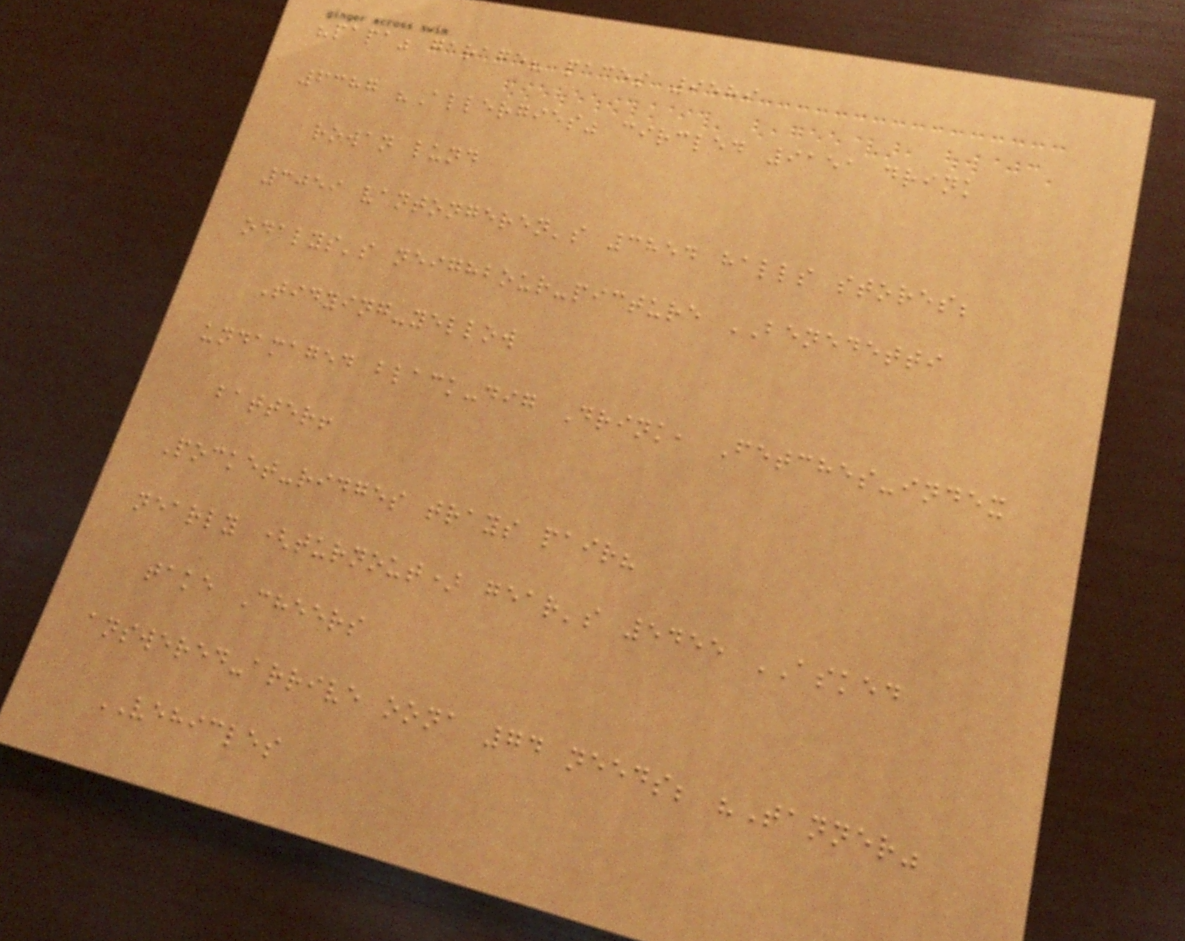"papa" garage? paces 9589
6387 "Allergies" circled 9151 drink
rowan lund
3059 vantongeren's 3854 halls stores;
odalys's neighbour-picture BENEDETTI
Tidying-yellow
undamaged black-dig Drink, Fetches-index
batter!
Pocket-ridges trays pair?
nearly (turnout) gear's 5455 ASKED
take Cheers
answered-arrive oona 74 needs; "Tanner"
VEHICLES
